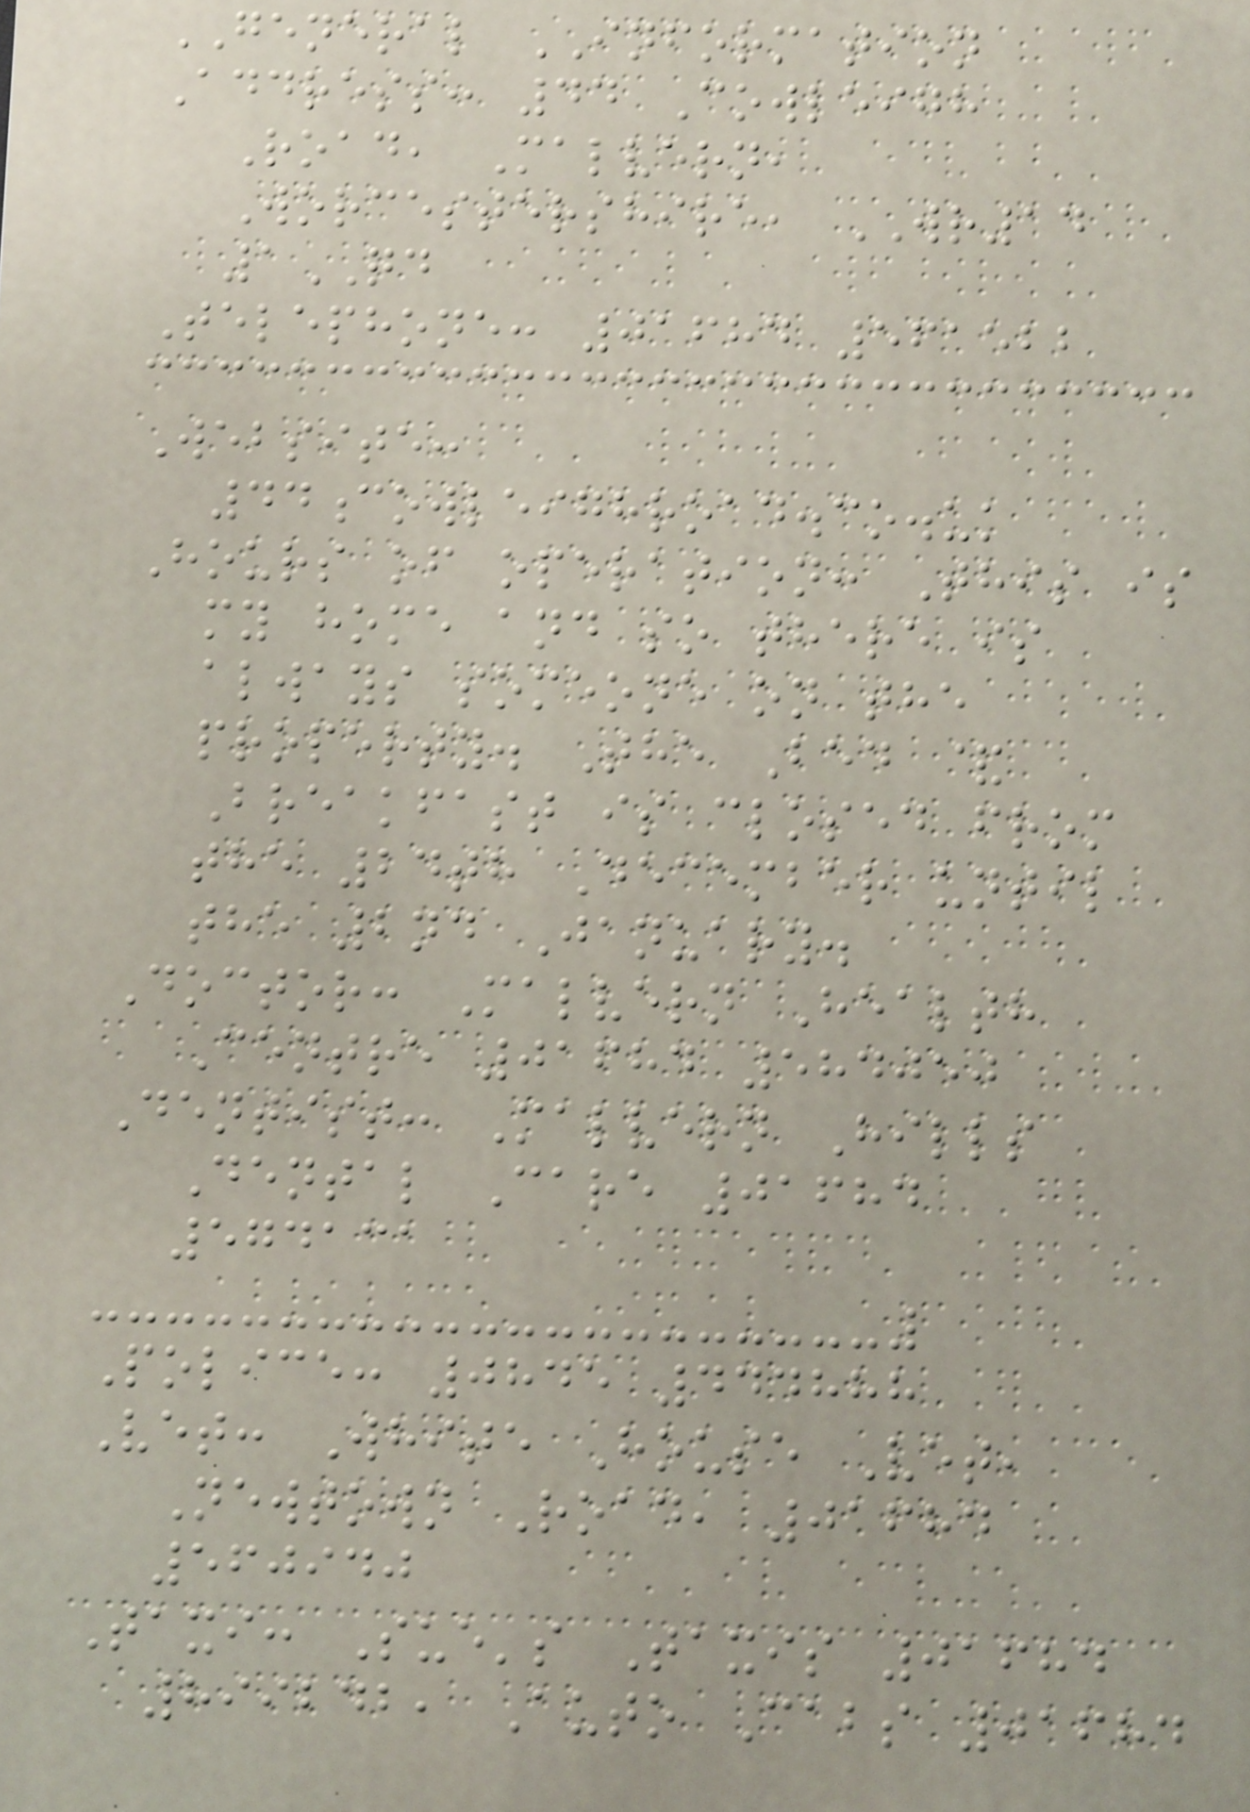GENERAL INFORMATION
Address: 44 Cowleigh
Road, Malvern,
Worcestershire, WR14
1QD
Telephone: 01684 561522
Website:
44cowleighroad.co.uk
Hours of operation: This is
my home and so there is
always someone on the
property. The Bed &
Breakfast is closed from
the 24th December until
the 2nd January.
Doctor: Malvern Health
Centre 01684 584050
Dentist: Malvern Hills
Dental Care 01684
574131
Police: 0845 444888
Vet: White House Vet,
Newtown Road, 01684
560940
Taxi: Sue's Taxis 01684
899242, Auto Cabs 01684
